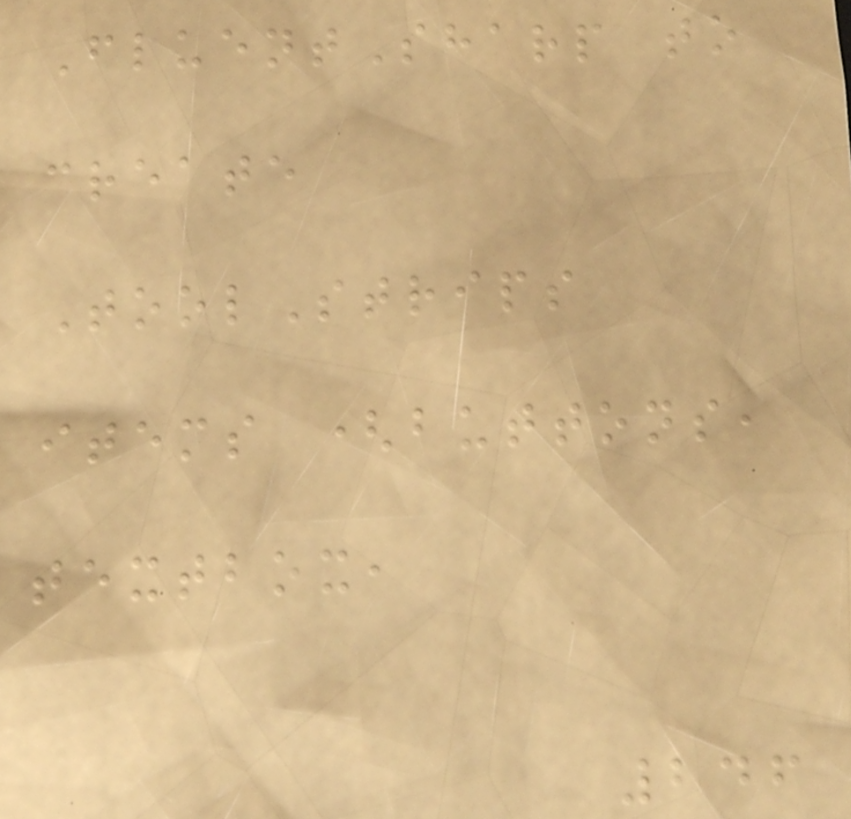FluentSharp to
create
ToolStrips
items (buttons,
textbox,
246
